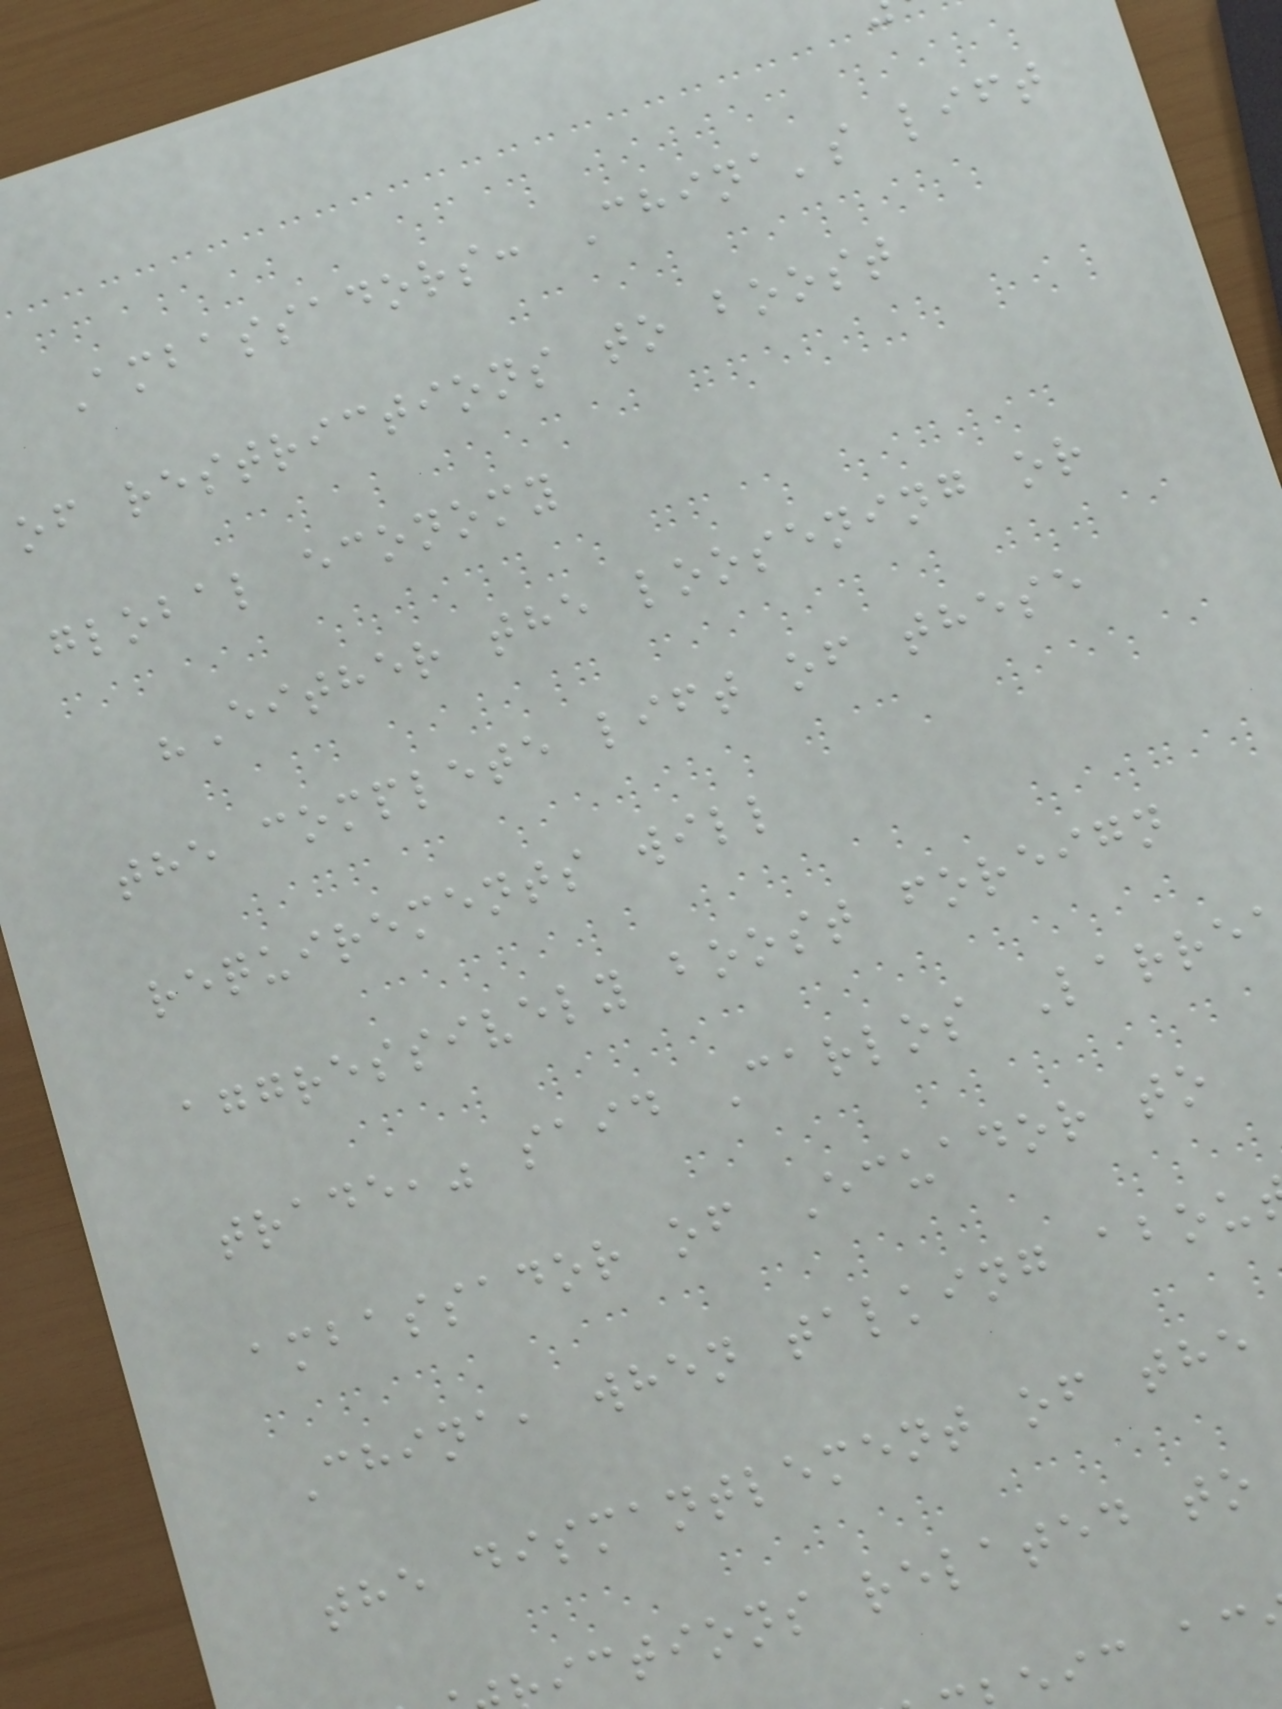Ambassadors: China's lift
of restrictions to boost
global economy
"Either the loosening or
the complete lift of these
requirements will
aggressively boost foreign
trade," said Carlos Larre
ambassador of Ecuador to
China, when talking abou
the dismantlement of the
ictions related to
